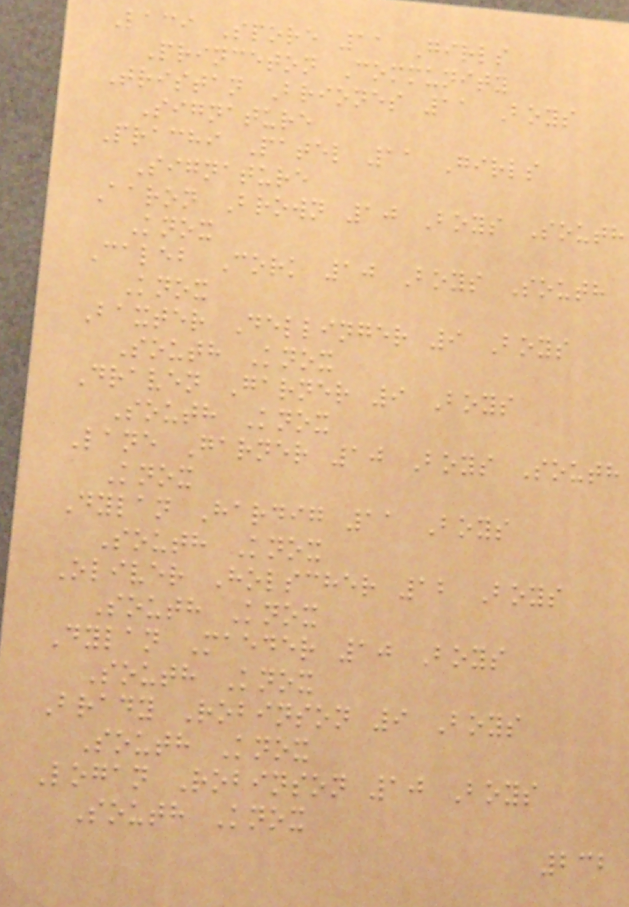Laci Spore 11 Girls
Princeton Community
Tristan Briones 11 Boys
Signature
Prachi Patel 11 Girls
Signature
Aaron Brown 10 Boys South
Knox
Caleb Cork 10 Boys South
Knox
Baxter Dellinger 9 Boys
South Knox
Draven Garner 9 Boys
South Knox
Lane Garner 10 Boys South
Knox
Dylan Hardig 11 Boys
South Knox
Oliver Holscher 12 Boys
South Knox
Dylan Maeder 10 Boys
South Knox
Brady Robinson 9 Boys
South Knox
Logan Robinson 10 Boys
South Knox
232
